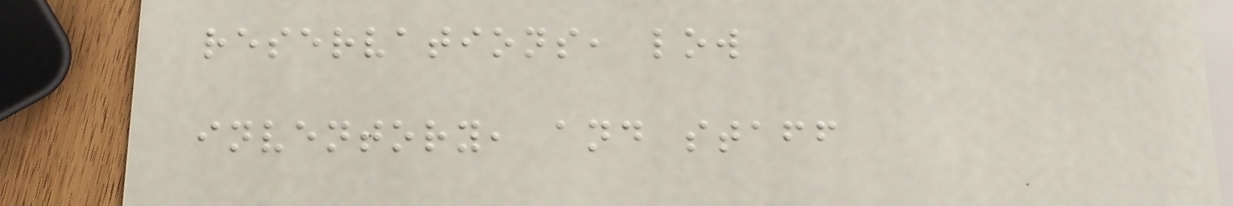reservations, low
inventory, and staff
